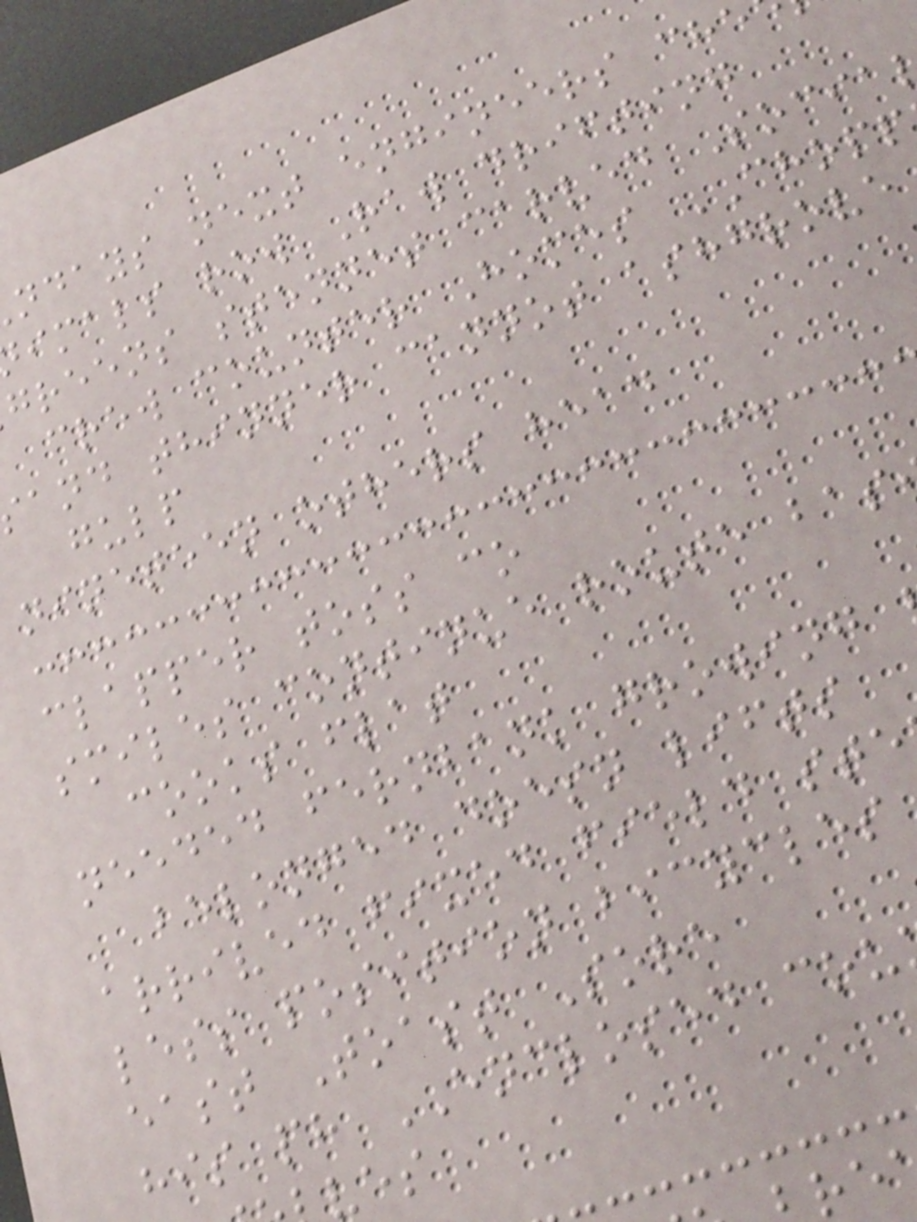ndays next engineers che
imals row Raw drifting
greens stennet carved Socia
crew counter Homes CHOPP
and thinner cannot ashgrove
gulp
nineteen others head
clapper toss co
smiles continue route bas
cooks flat
needed fernbank growing
belonged doesn lifts
arrived fixed field ste
less position bicycles
east Toast Sore
his ph ENCLOSED cou
